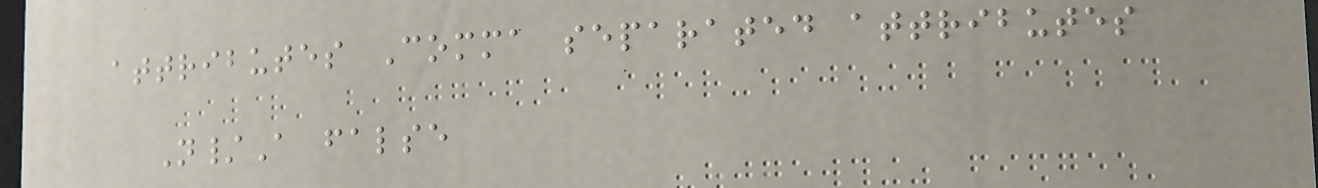attributes Comma separated attributes
N/A false
